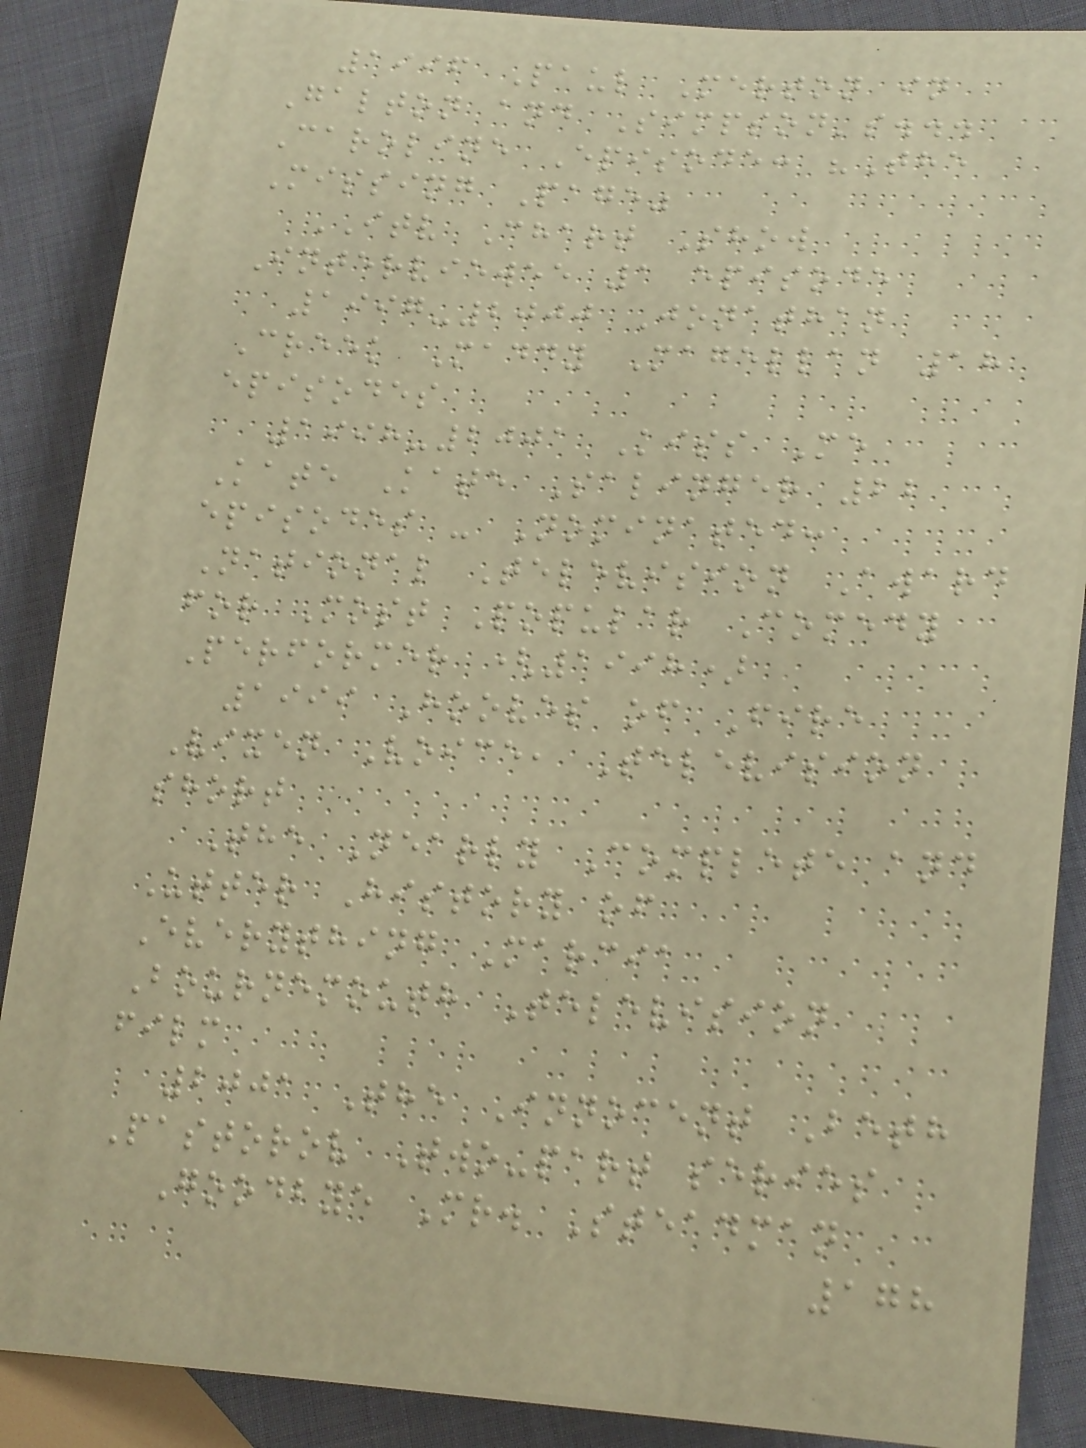1996 Paul Merton in
Galton and Simpson's...
Caroline Episode: "The
Missing Page"
ITV Chart Show
Interviewee 1 episode
1997-2000 Jonathan
Creek Maddy Magellan 18
episodes
1998-2001 Kiss Me
Kate Kate Salinger 22
episodes - Nominated:
National Television Award
for Most Popular Comedy
Performer (1998)
1999 Hooves of Fire
Vixen Voice, Television
short
The Nearly Complete and
Utter History of
Everything Marcia
Bournemouth Television
film
2001 The Innocent Beth
Pastorov Two-part series
Goodbye Mr. Steadman
178
